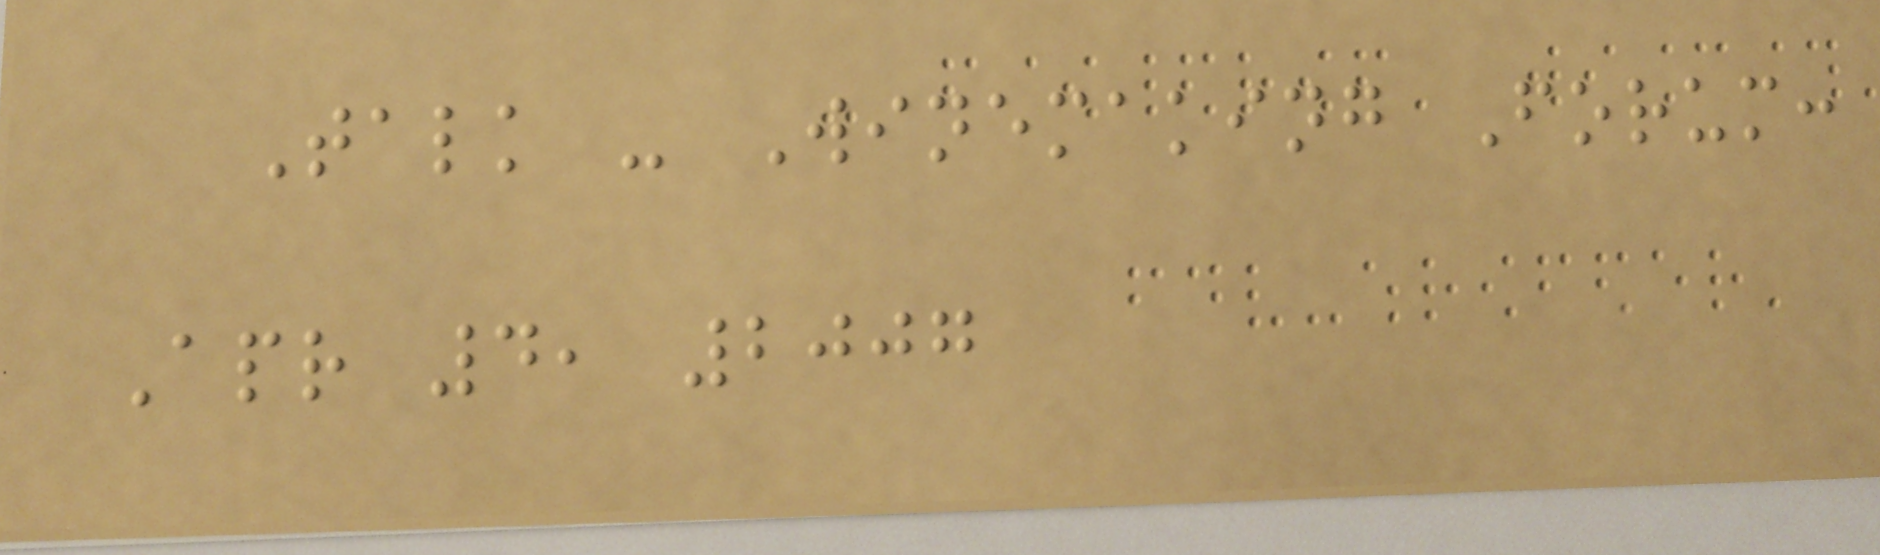Talk - Winemaking Forum:
Apr 4, 2007
